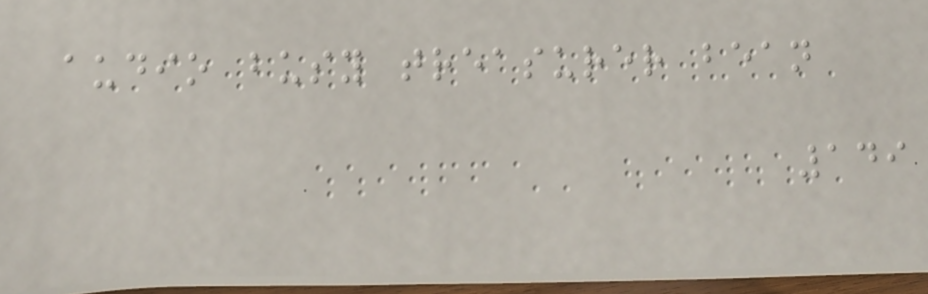audio busy treasurer bean
149
